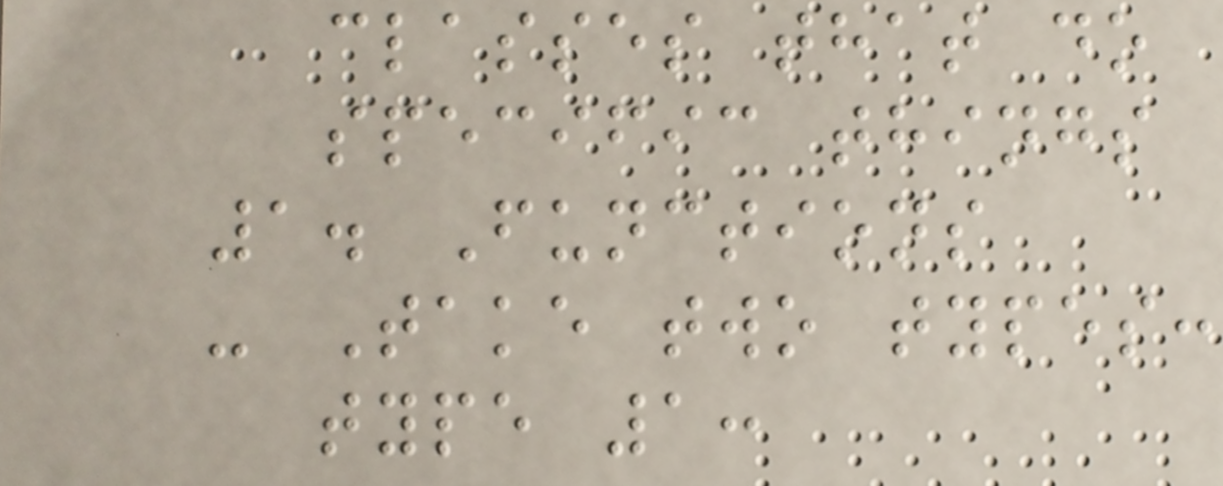classes that do
specific things
1. Functions
- Take two types:
type 1:
